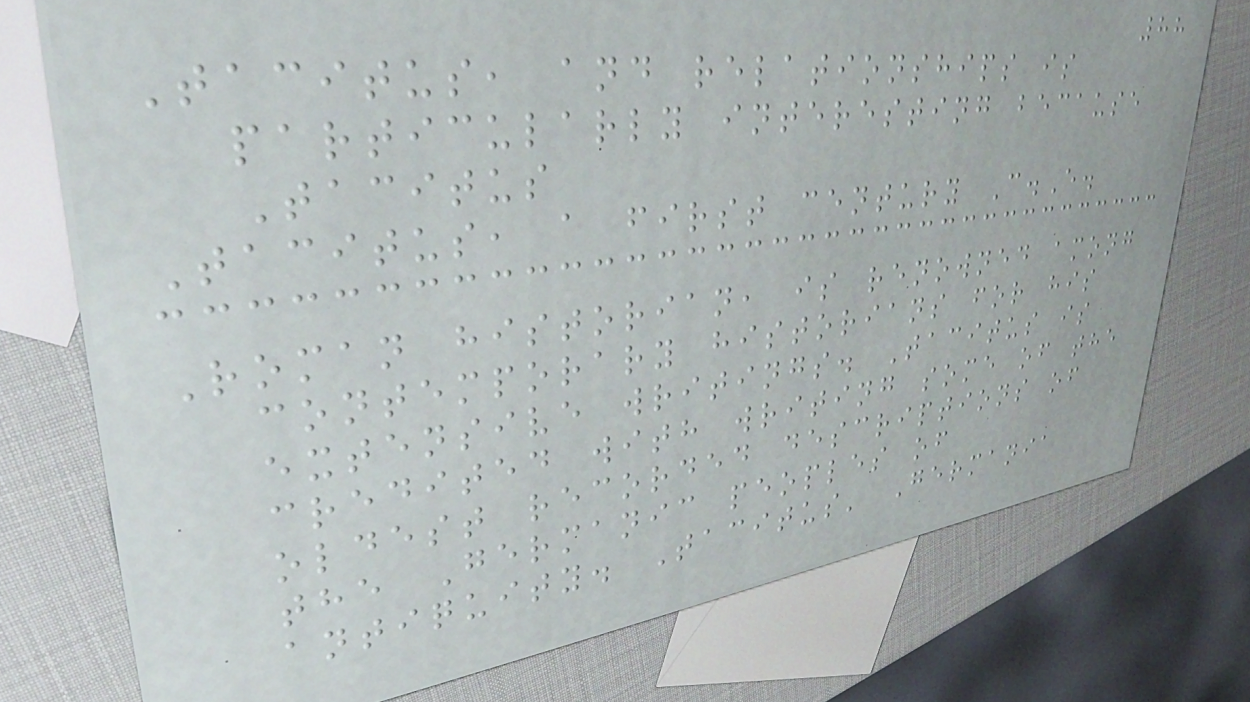88
Tacitus, and relationships is
particularly interesting because
Tacitus
Tacitus, a first century C.E.
Roman historian, is renowned among
contemporary historians for his
extensive writings. Tacitus is
credited with writing some of the
oldest recorded descriptions of
the Germanic peoples of
antiquity. Tacitus' Germania
